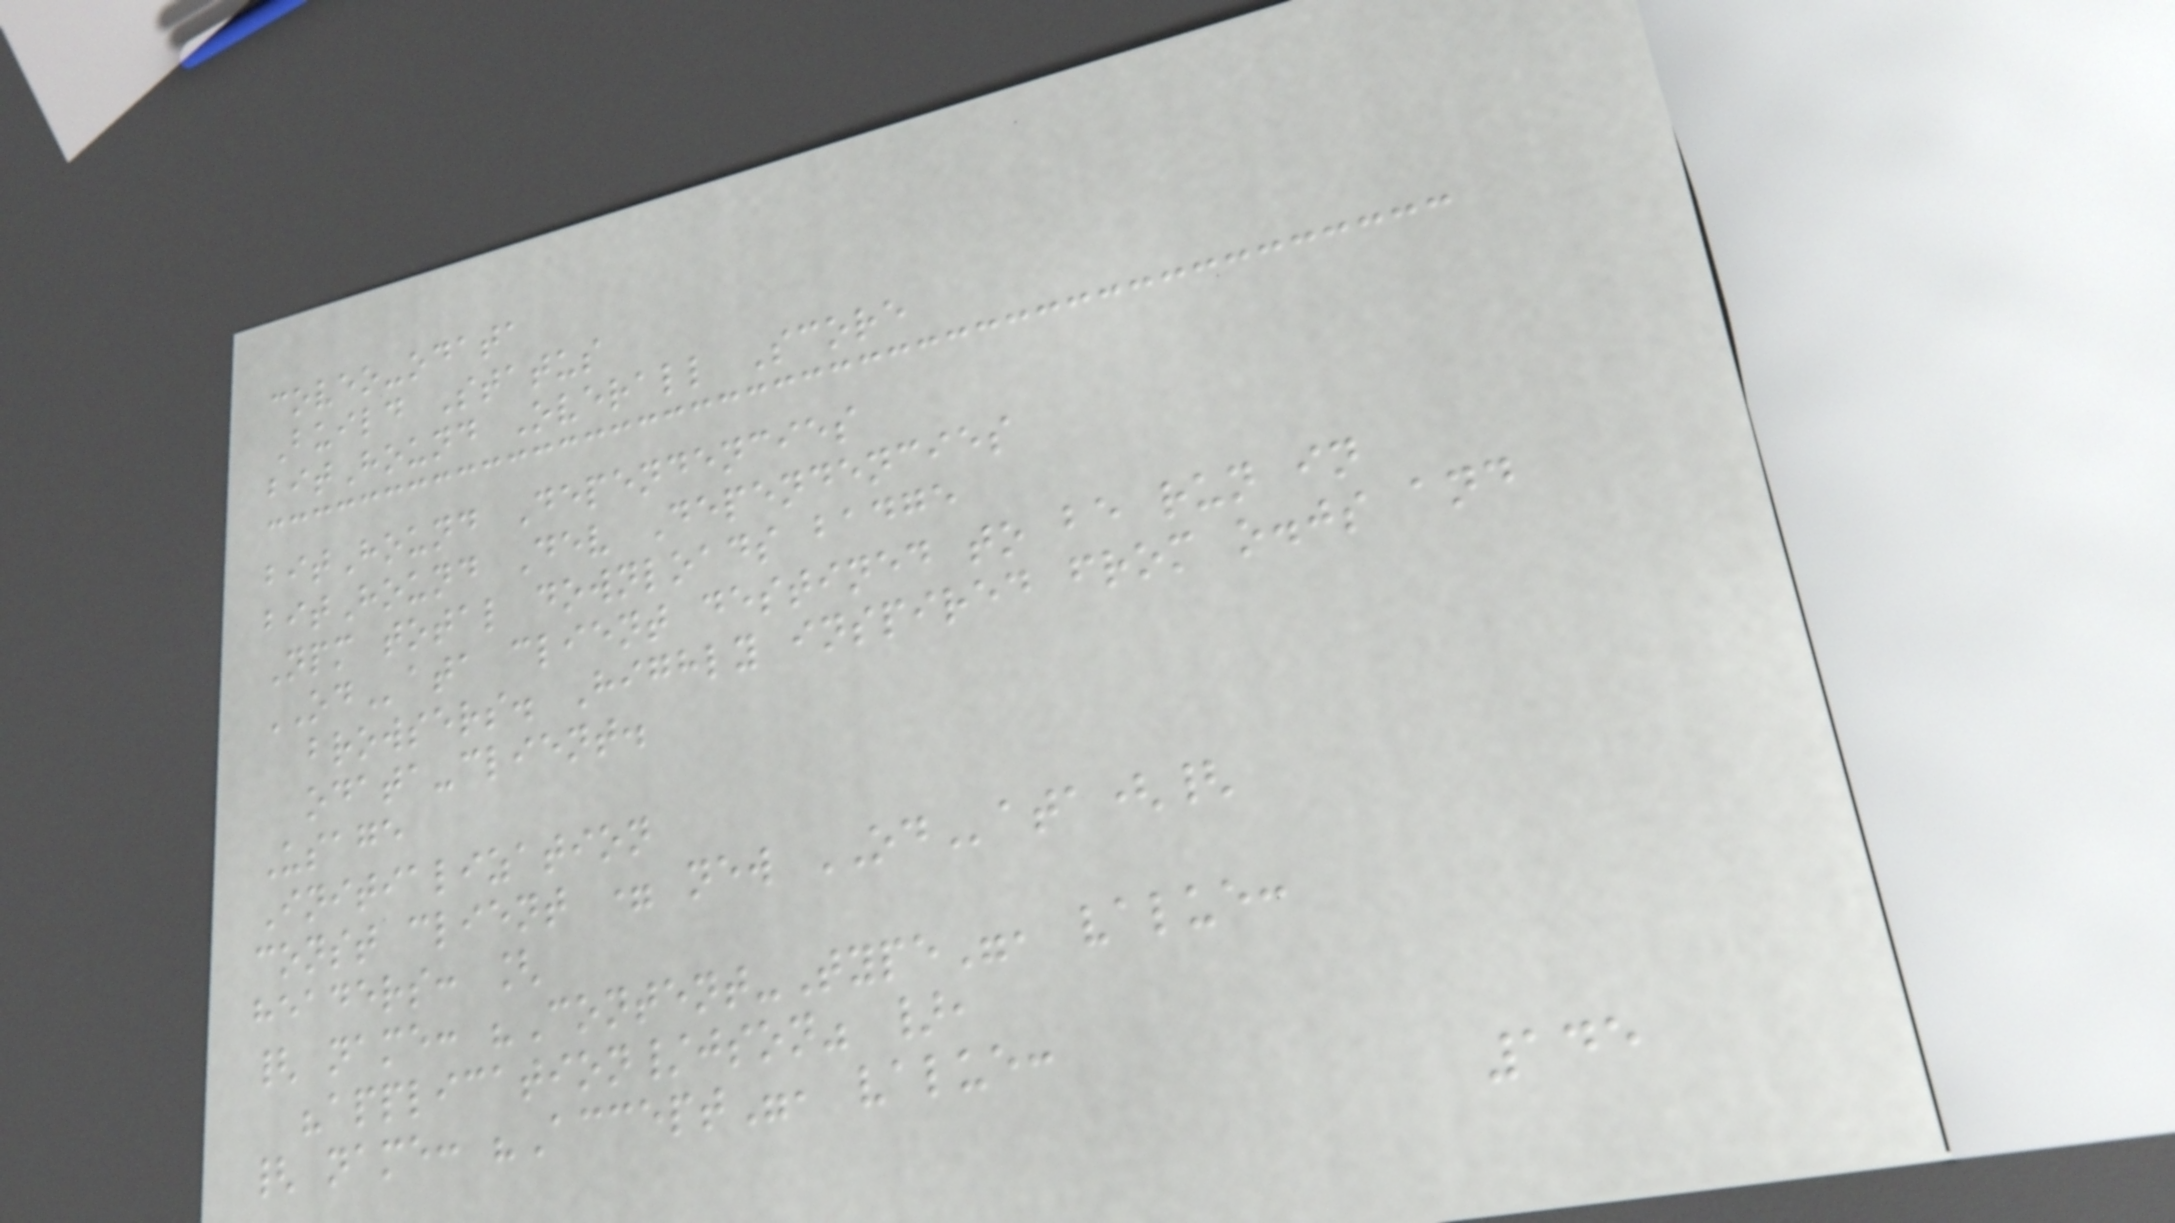coveo-odata
Build Status
bitHound Overall Score
bitHound Dependencies
bitHound Dev Dependencies
Npm total downloads badge
OData client destined to be run in
browsers. Highly inspired from o.js and
odata-client.
Usage
Initialization
const client = new OData({
headers: [
{ name: "Content-Type", value:
"application/json" },
{ name: "Accept", value:
145
